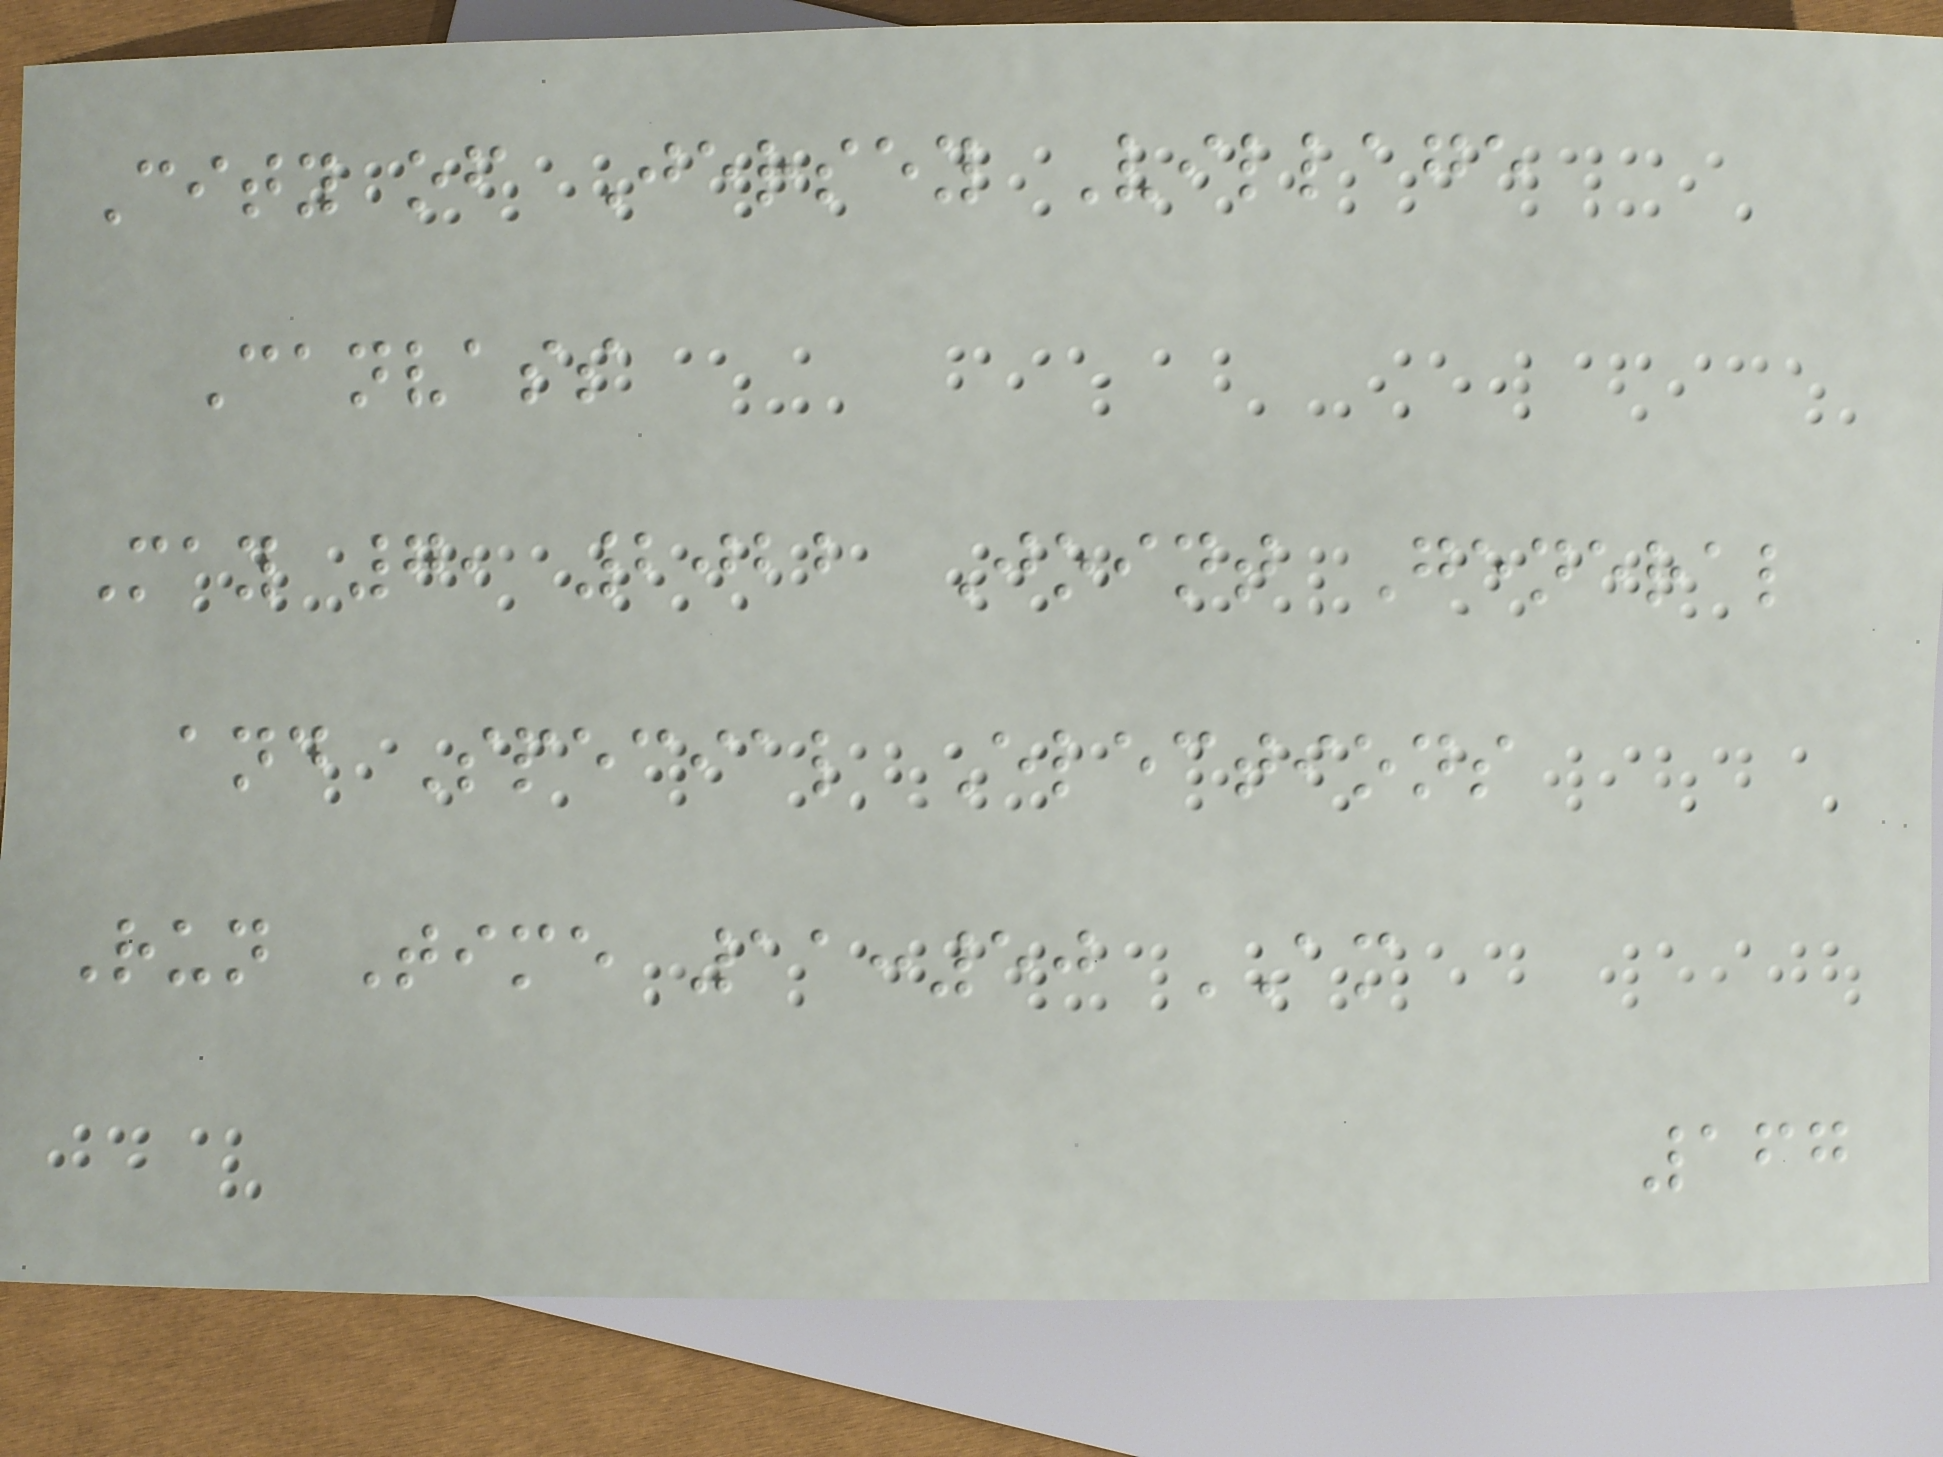City of Jersey Village
Canvass
May 7, 2022 Joint General
and Special Elections
Run Time 11:50 AM
167
